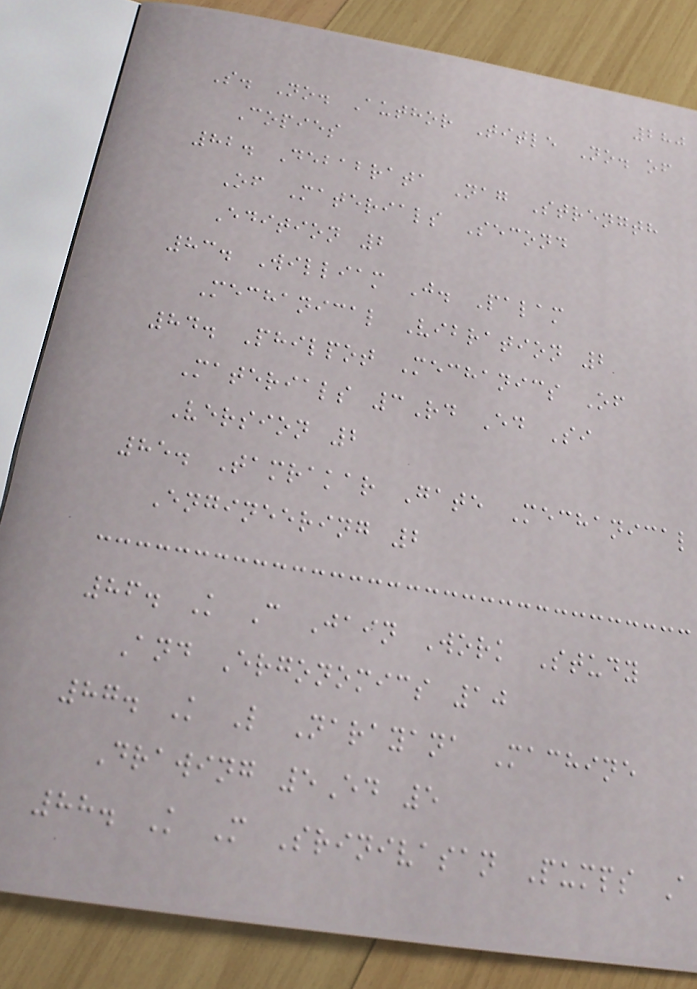280
S. No. Author Title No. of
Copies
82. Debabrata Nag Strength
Of Materials Second
Edition 2
83. William J. Palam
Mechanical Vibration 2
84. Philpot Mechanics Of
Materials 3Rd Ed Si
Version 2
85. Tamrakar Gate Mechanical
Engineering 2
86. K C Jain Work Study
And Ergonomics 10
87. K L Narayana Machine
Drawing 5Ed 5
88. K M Srinivasan Pumps A
